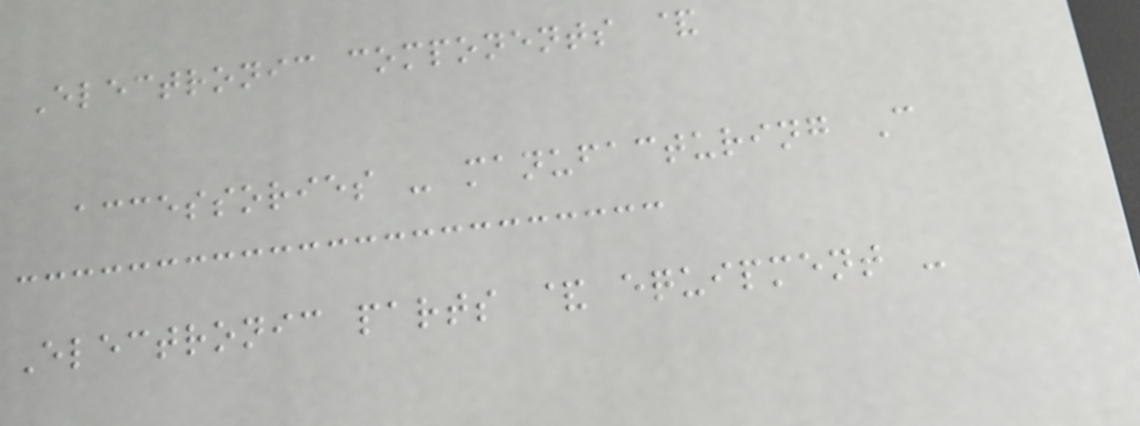Electronic components &
accessories - manufacturing C
Electronic parts & equipment -
